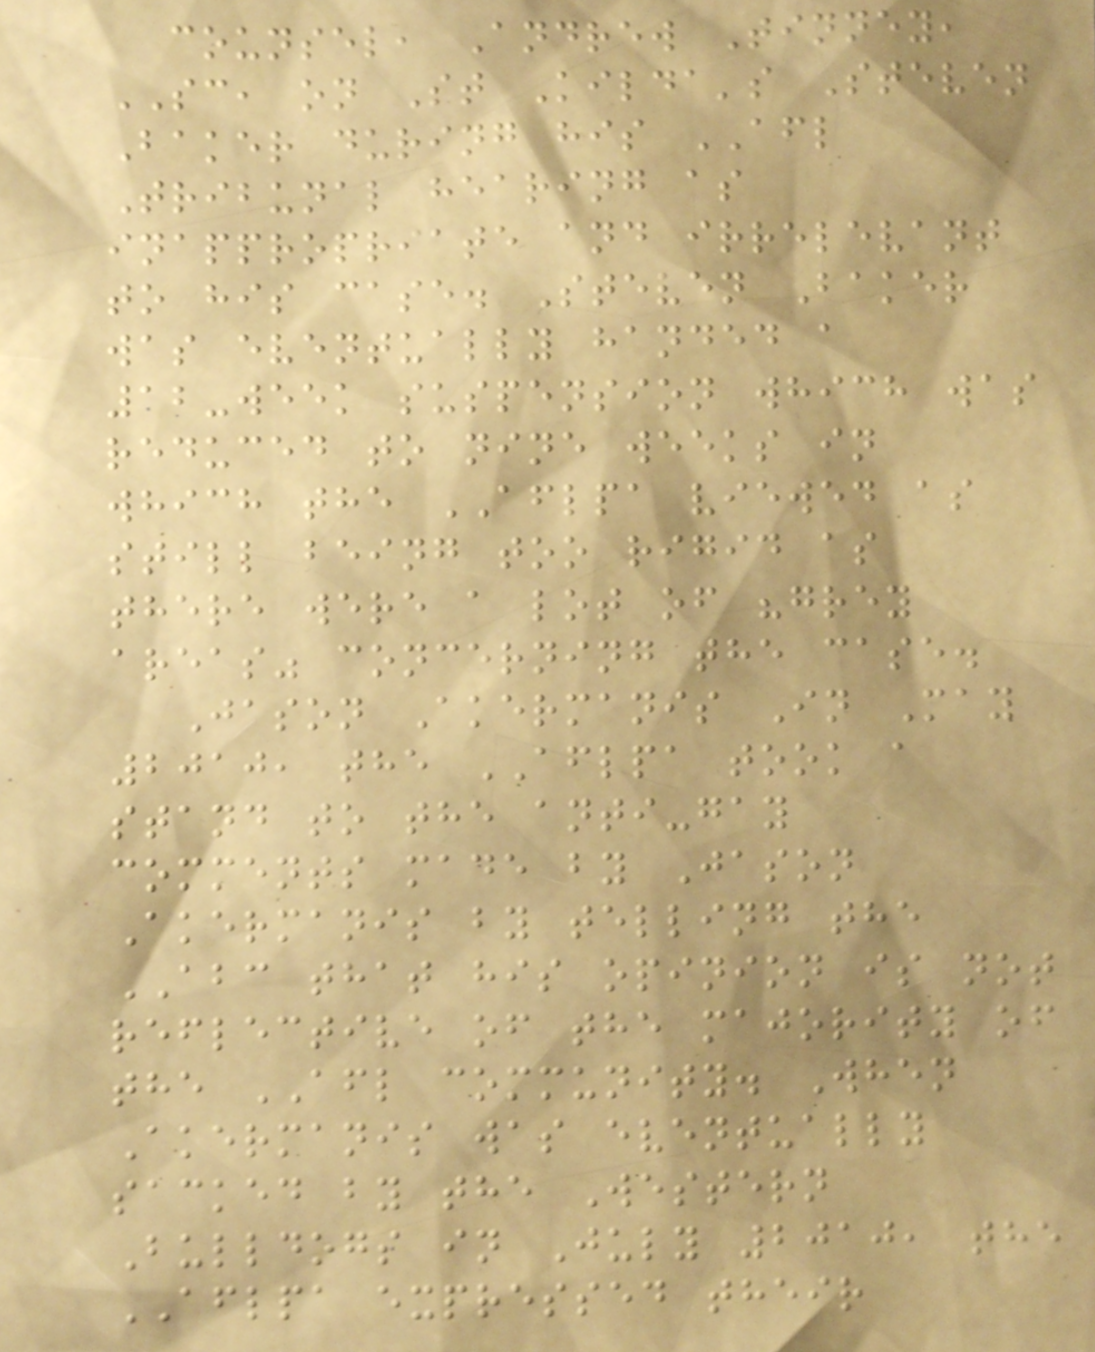counsel, Andrew Tinney,
SC, on St Kilda's Steven
Baker during his AFL
Tribunal hearing as
inappropriate and irrelevant
to his case. Steven Baker
was eventually handed a
12-week suspension which was
reduced to nine weeks in
which the AFLPA viewed as
still being too rigid as
there were a lot of "grey
areas" concerning the case.
Jason Akermanis In May
2010, the AFLPA took a
stand to the anti-gay
comments made by Jason
Akermanis by telling the
ABC that his opinion is not
reflective of the majority of
the AFL community. When
Akermanis was eventually
sacked by the Western
Bulldogs in July 2010, the
AFLPA expressed their
